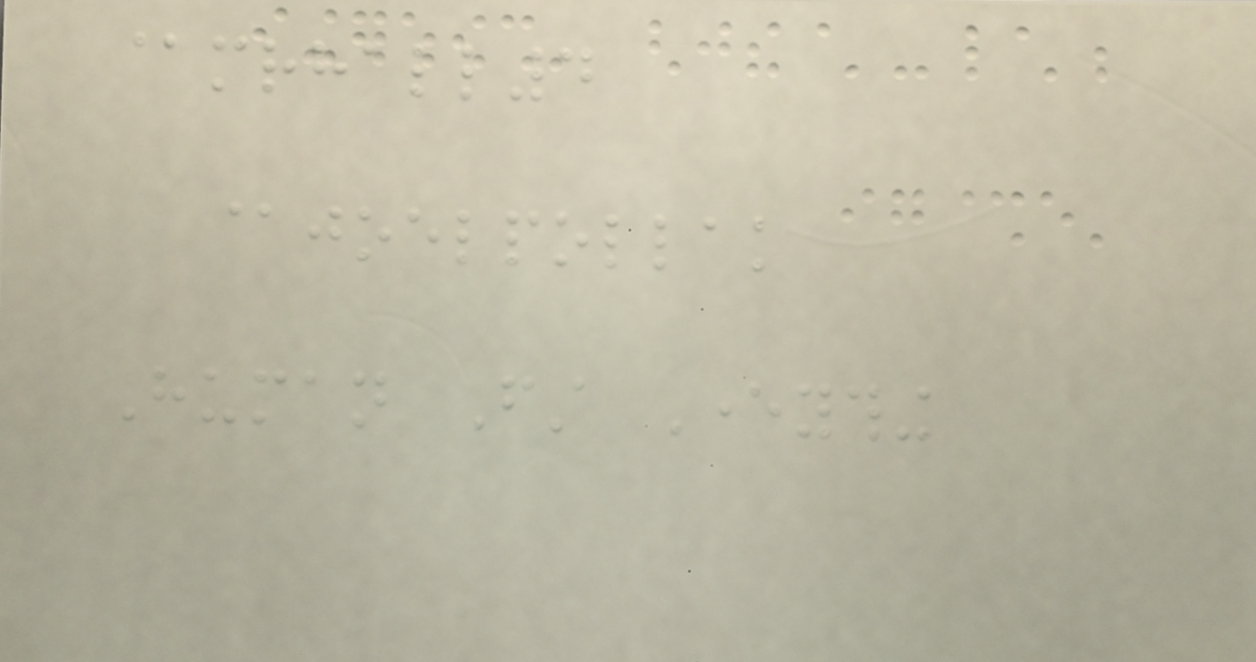@mrhall4
@joelpollak
Human First Everything
